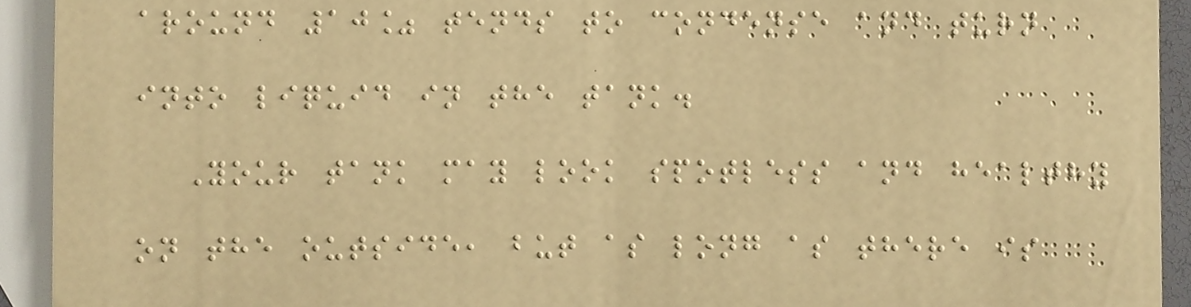around 10% tends to condense and turn
into liquid in the tank.
Your tank may look spotless and healthy
on the outside, but as long as there is
